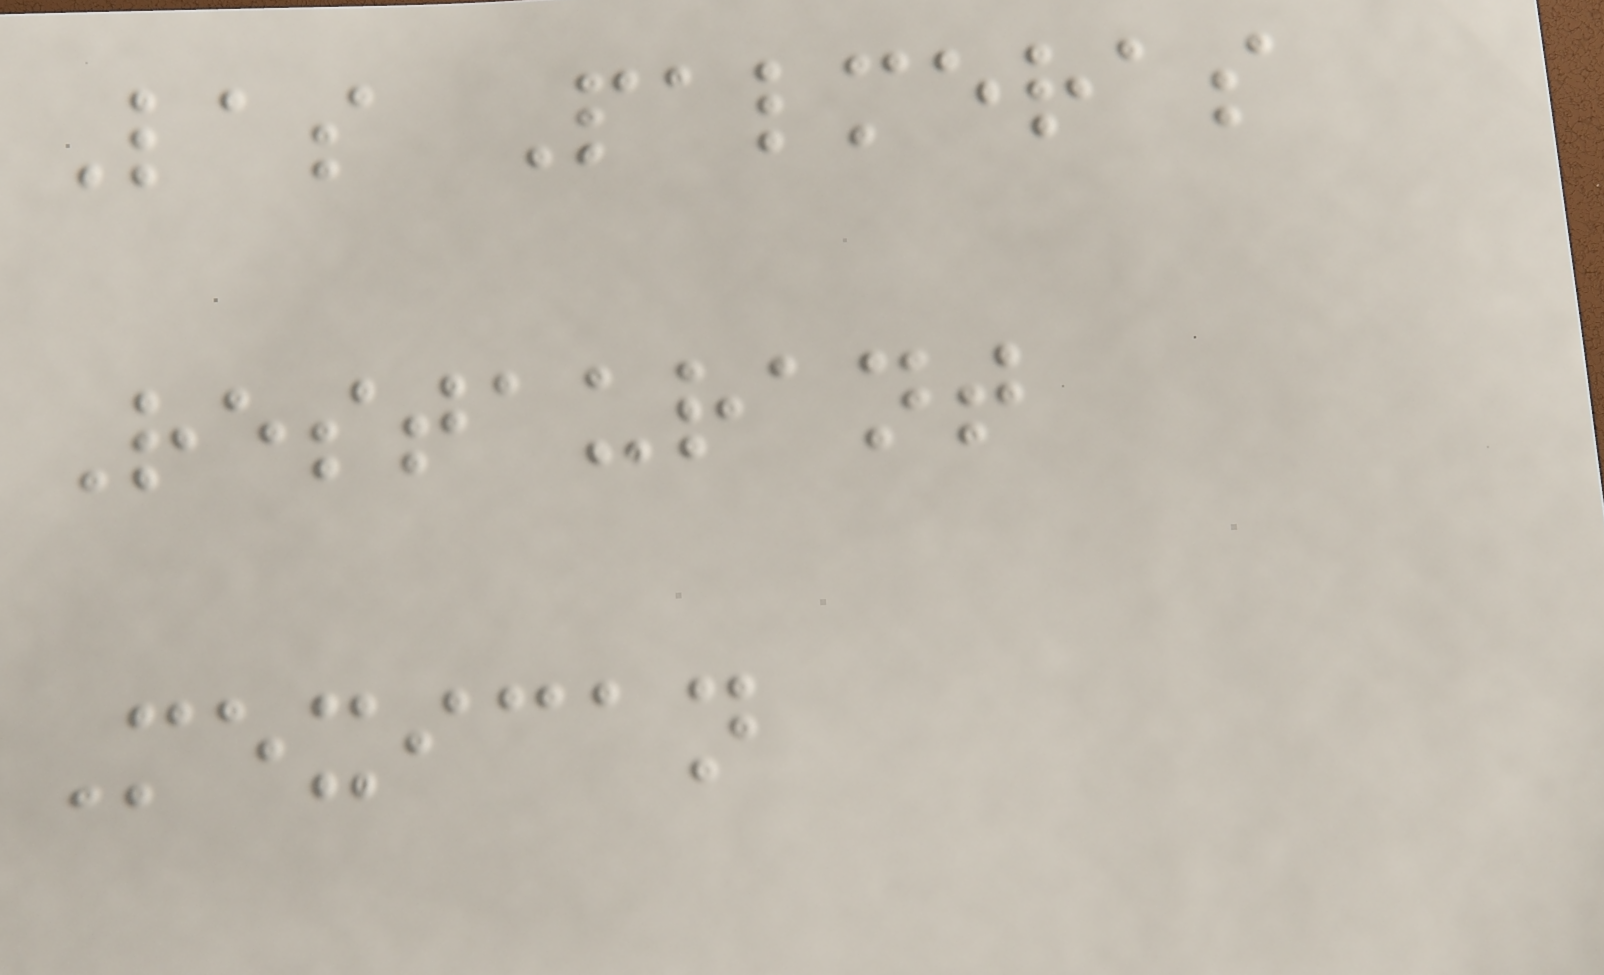Las Palmeras
Restaurant
Mexican
